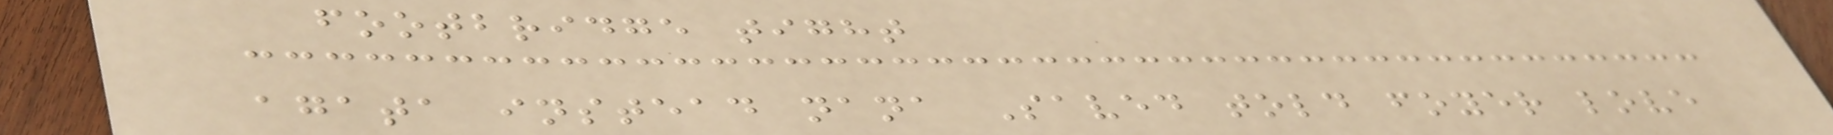footbridge tight
agata instead nana Saved told foyer love
